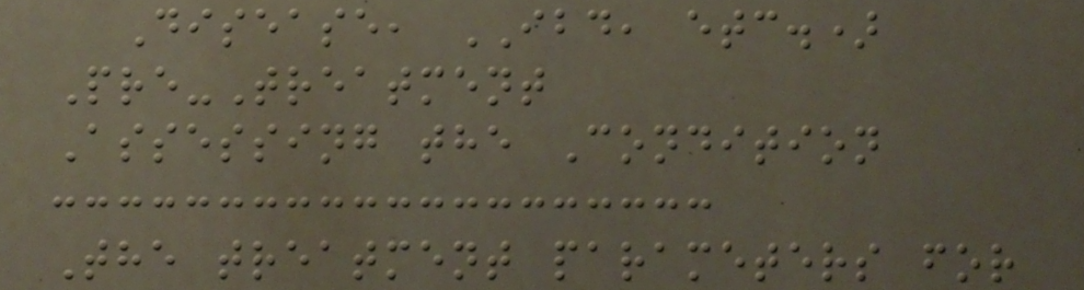Disease, IBD, etc.)
Pre-Treatment
Assessing the Condition
The treatment parameters for
